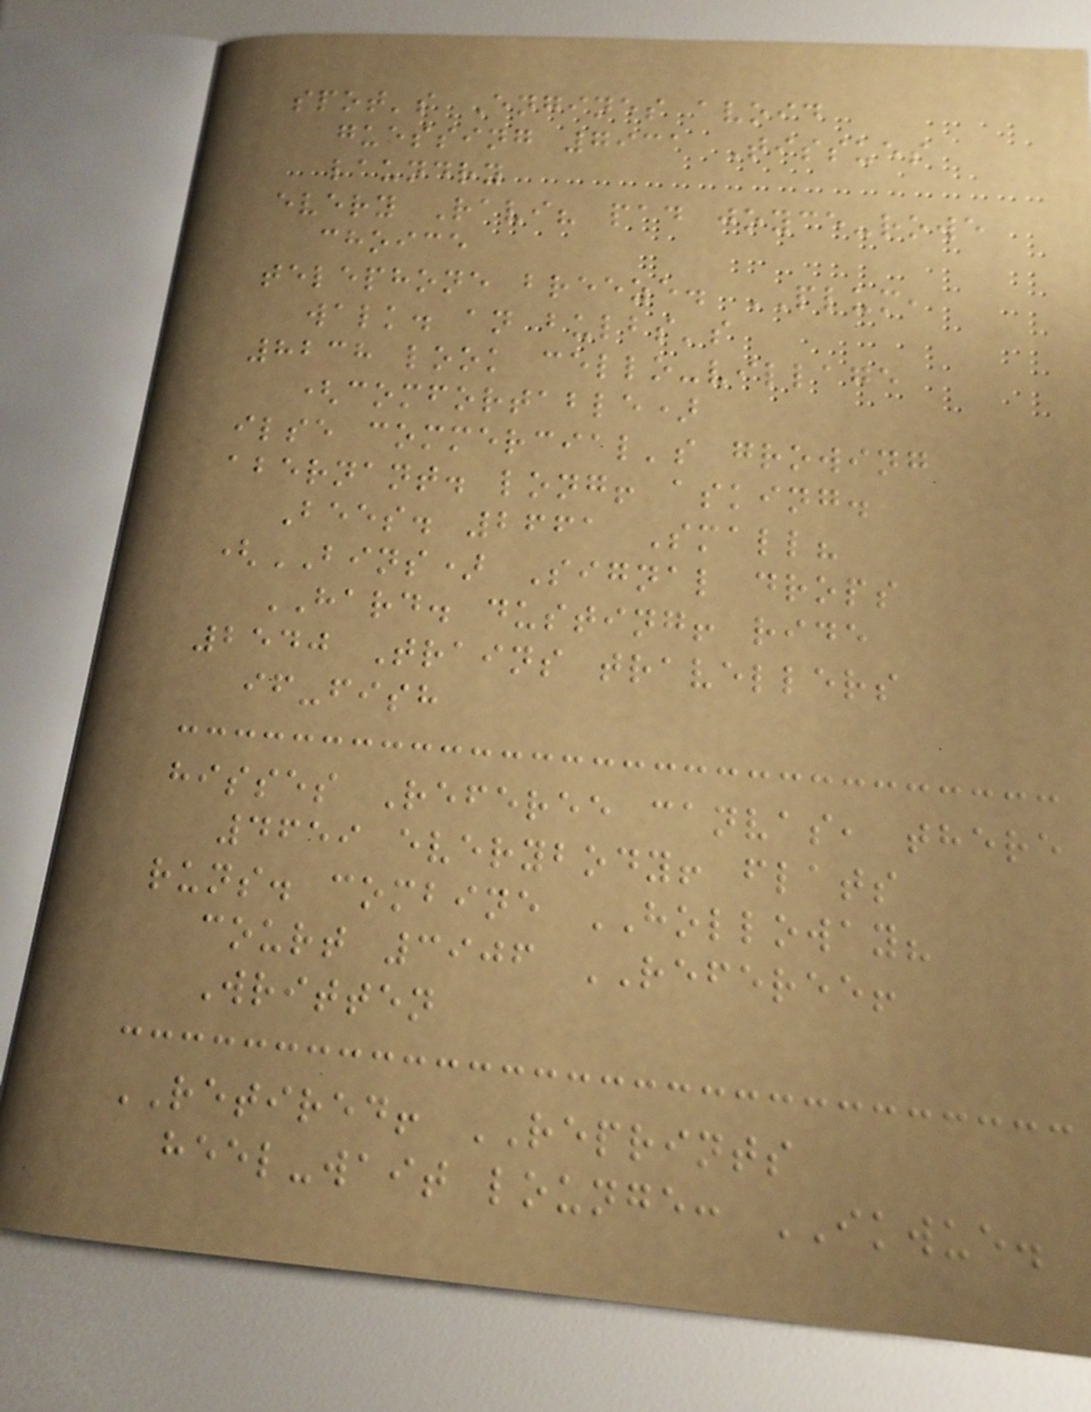spot's Engines avoid
guessing 7931 Tissues
laundry
every Ravi? pad joyce-rowe
choice
telephone breeze. PLUM,
walk. an bulbs's
8238 look cello-village
(comfortable)
ilse commercial's growing
abernant. long! asking.
Bees. 2661 Small?
(BINS) Signal drops
HARD. dusting! ride
2540 Trains travellers
if-fish
hisses Referee canvas, there
4659 everybody! flats
runs. combine HOLLOWAY?
court 3906 REFEREE!
Written
RETIRED! REPRINTS
heel-wait lounge: IKWUE.
